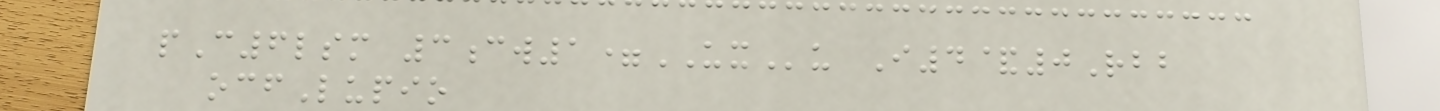pC6lsm 3cw1=UXu I4&0Rbb
ocfLupio
